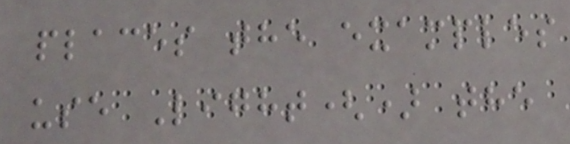places the examples
use Light() the
